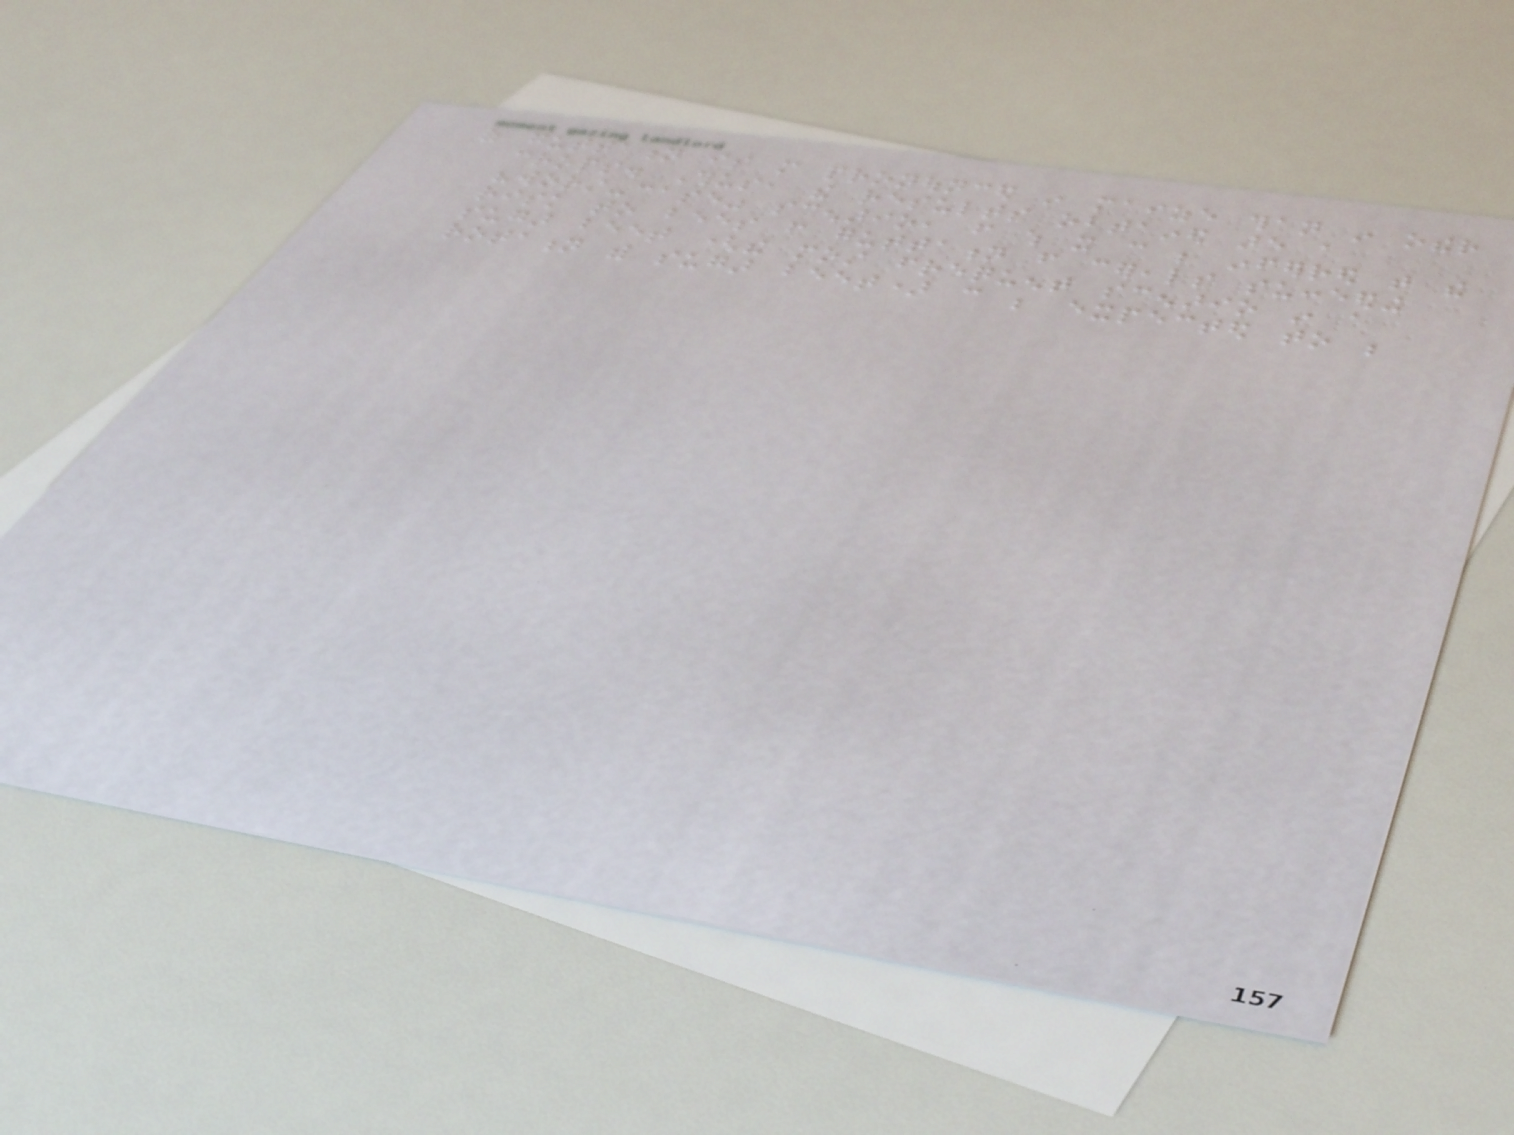of guttation is more pronounced in maize than in other
crops. Thus, the results obtained are a
"worst-case" scenario, from which it can be inferred that the
risk to bees from guttation from cereals succeeding
sugar beet (the most frequent scenario in a
rotation with sugar beet) can be expected to be
